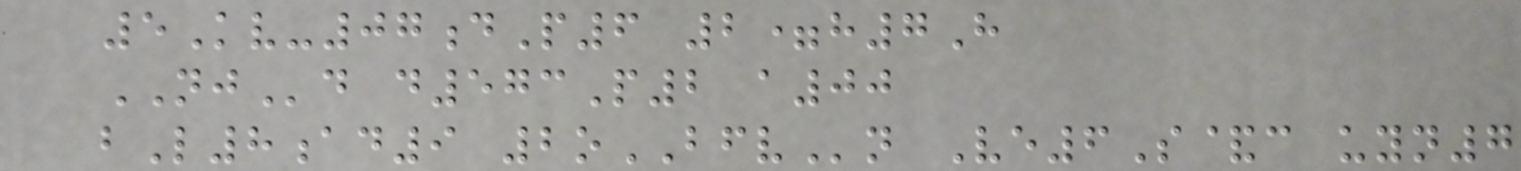5Kv-07dP6 2=h7H
NJd d573P2 a00
bL8ad9 2oBFVn Ve6S&c uyn7
